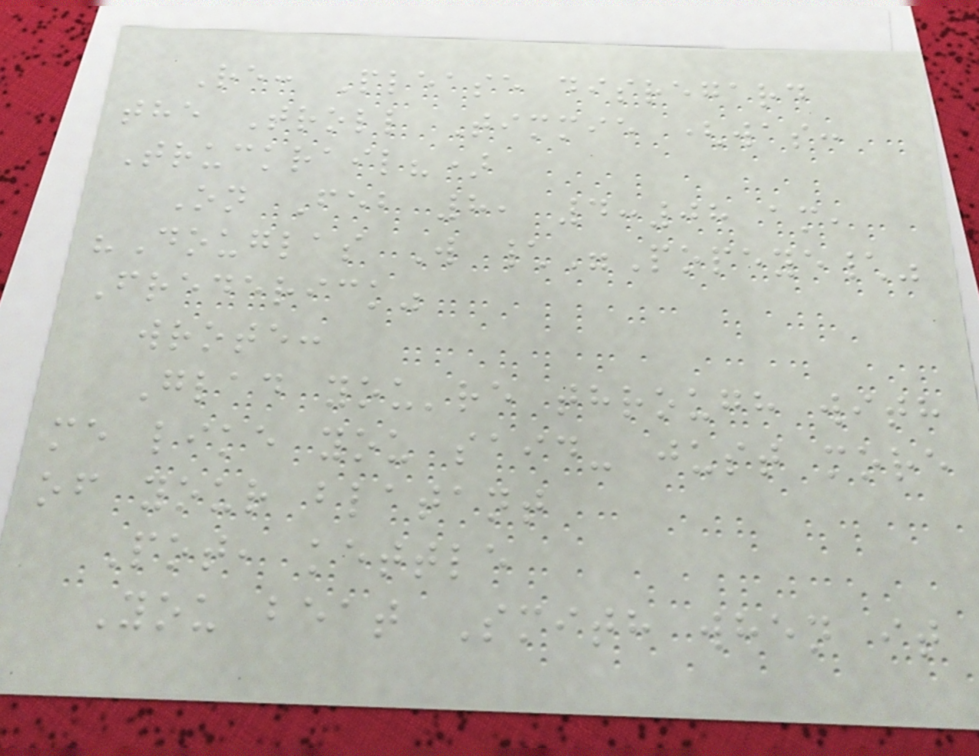Re: Please disregard
the Troll Timmie (was:
Truckrail?)
On Feb 8, 4:08 am,
"Douglas W \"Popeye\"
Frederick"
wrote:
Glad you're through with
me like you said- just more
of your blatant
Pot, kettle
You beat Smith when it
